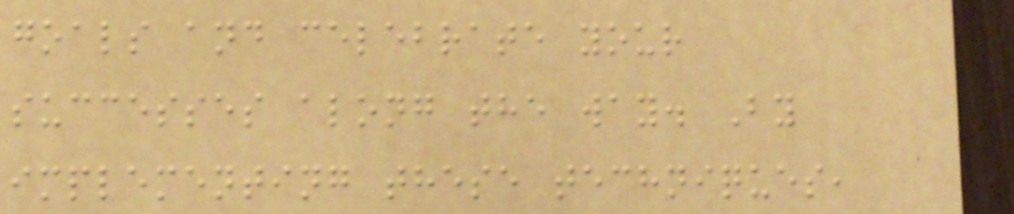goals and celebrate your
successes along the way. By
implementing these techniques,
